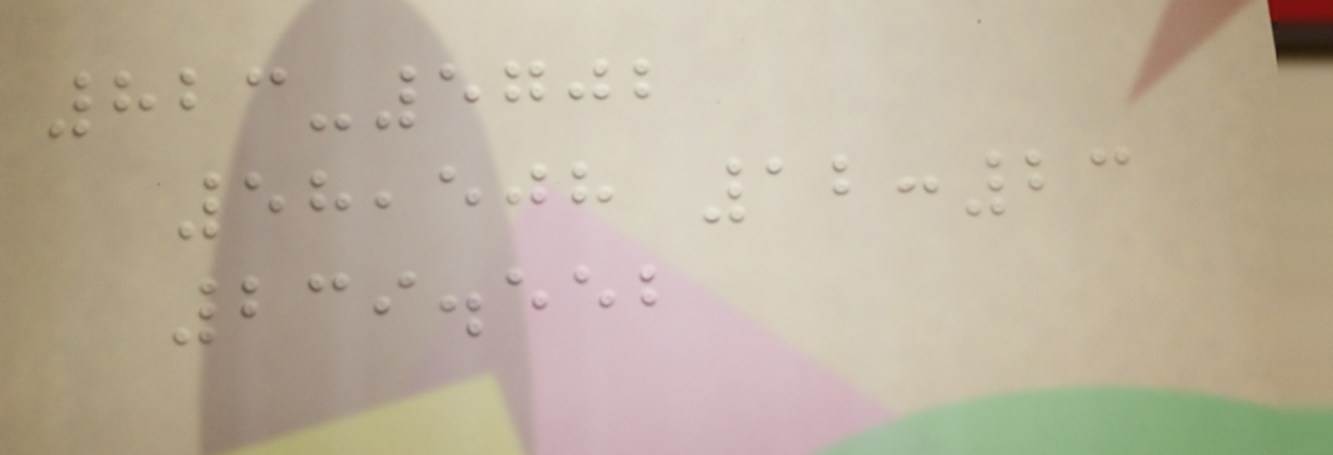823-5702
58,508 12:23
239.552
